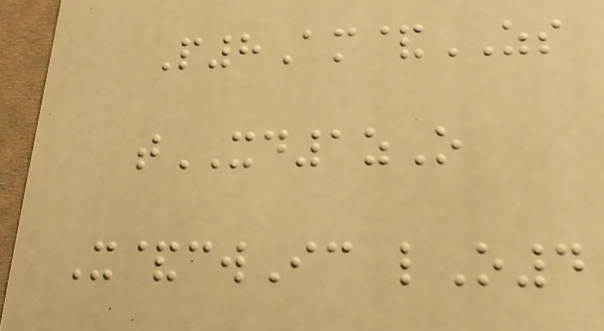P8Am&ZS
tXD1zO
X&cwIc lO4
